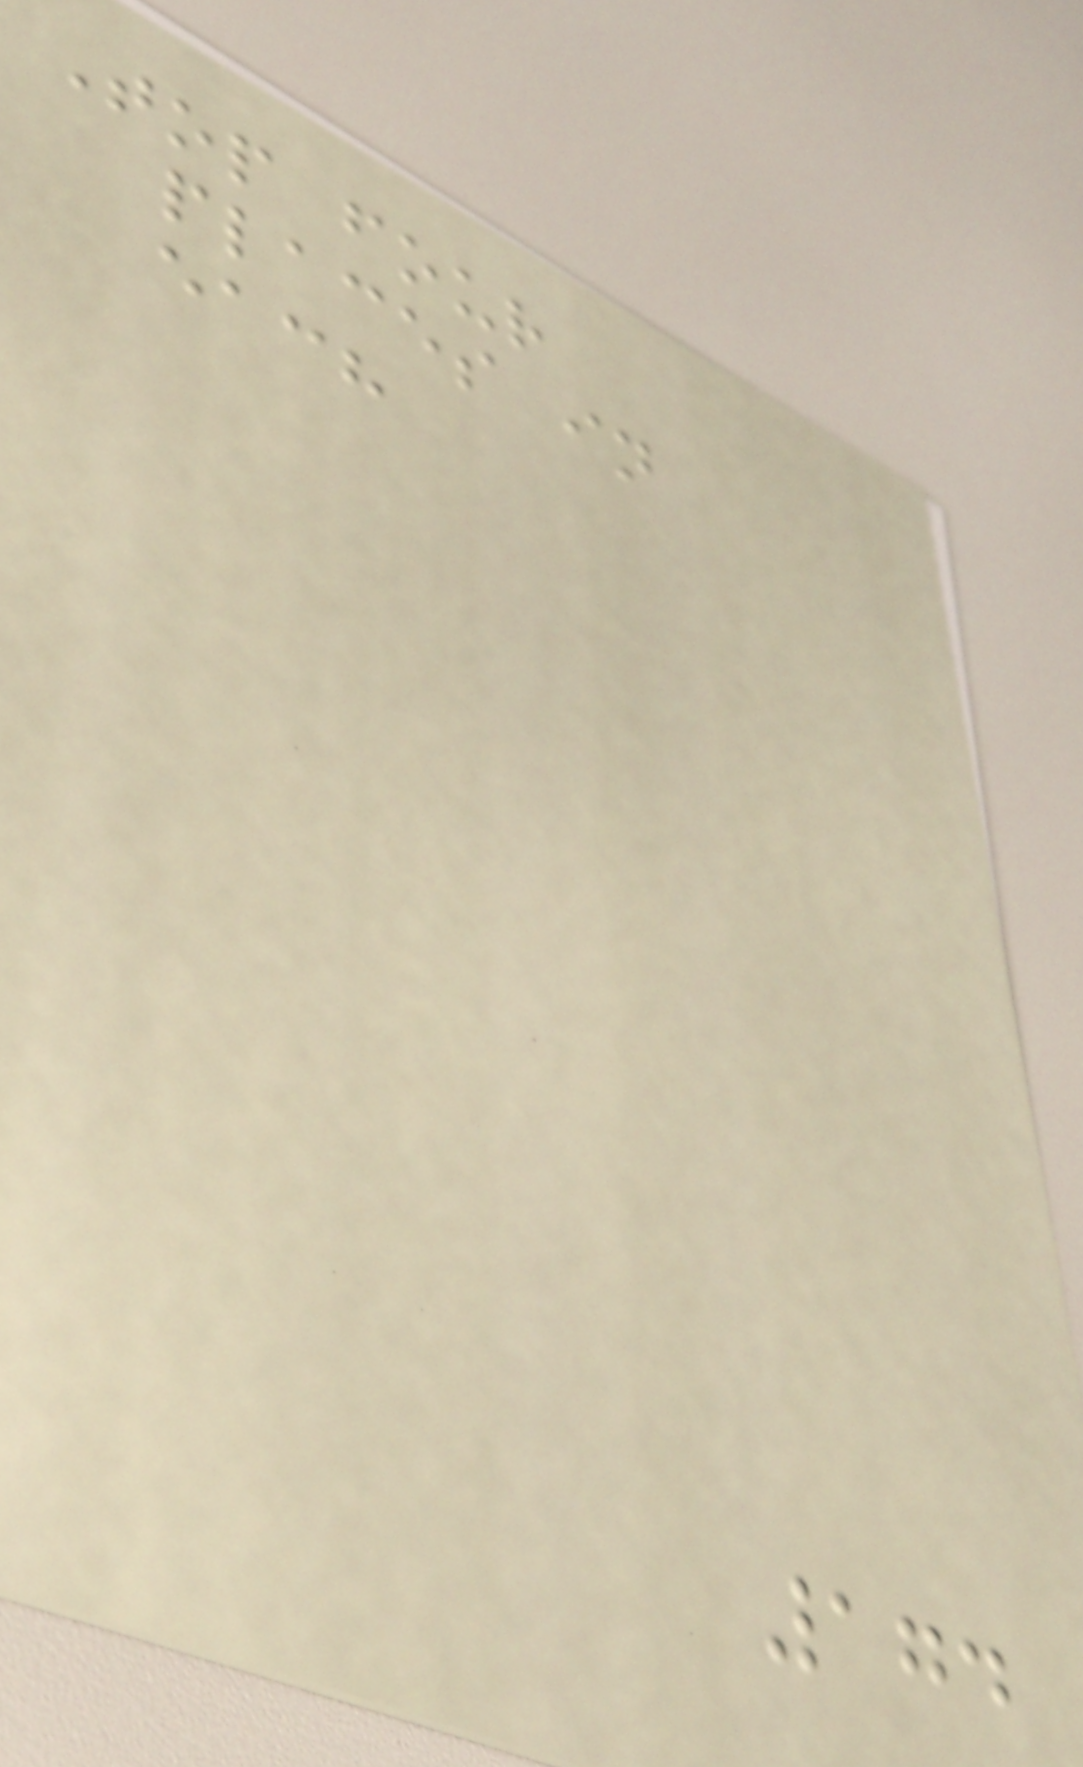Top four
places in
each
174
